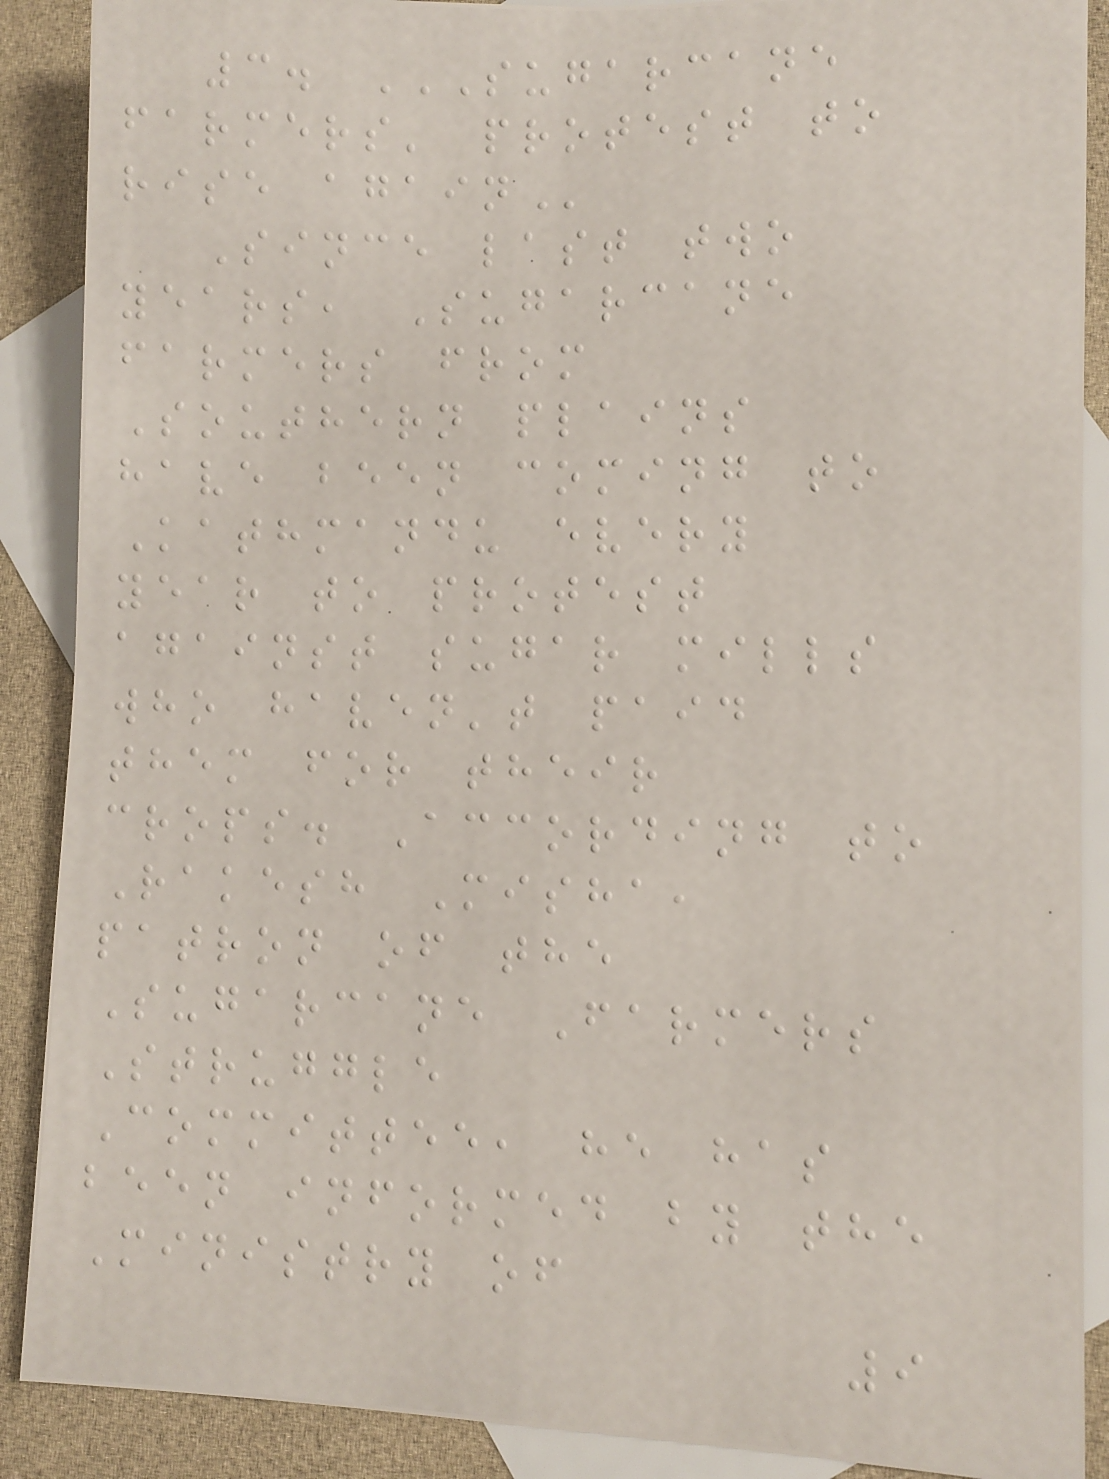3. SUGARCANE
FARMERS' PROTEST TO
RISE AGAIN
Since last two
years, Sugarcane
farmers from
Southern plains
have been coming to
Kathmandu every
year to protest
against sugar mills
who haven't paid
them for their
crops. According to
Rakesh Misha,
patron of the
Sugarcane Farmers
Struggle
Committee, he has
been informed by the
Ministry of
9
